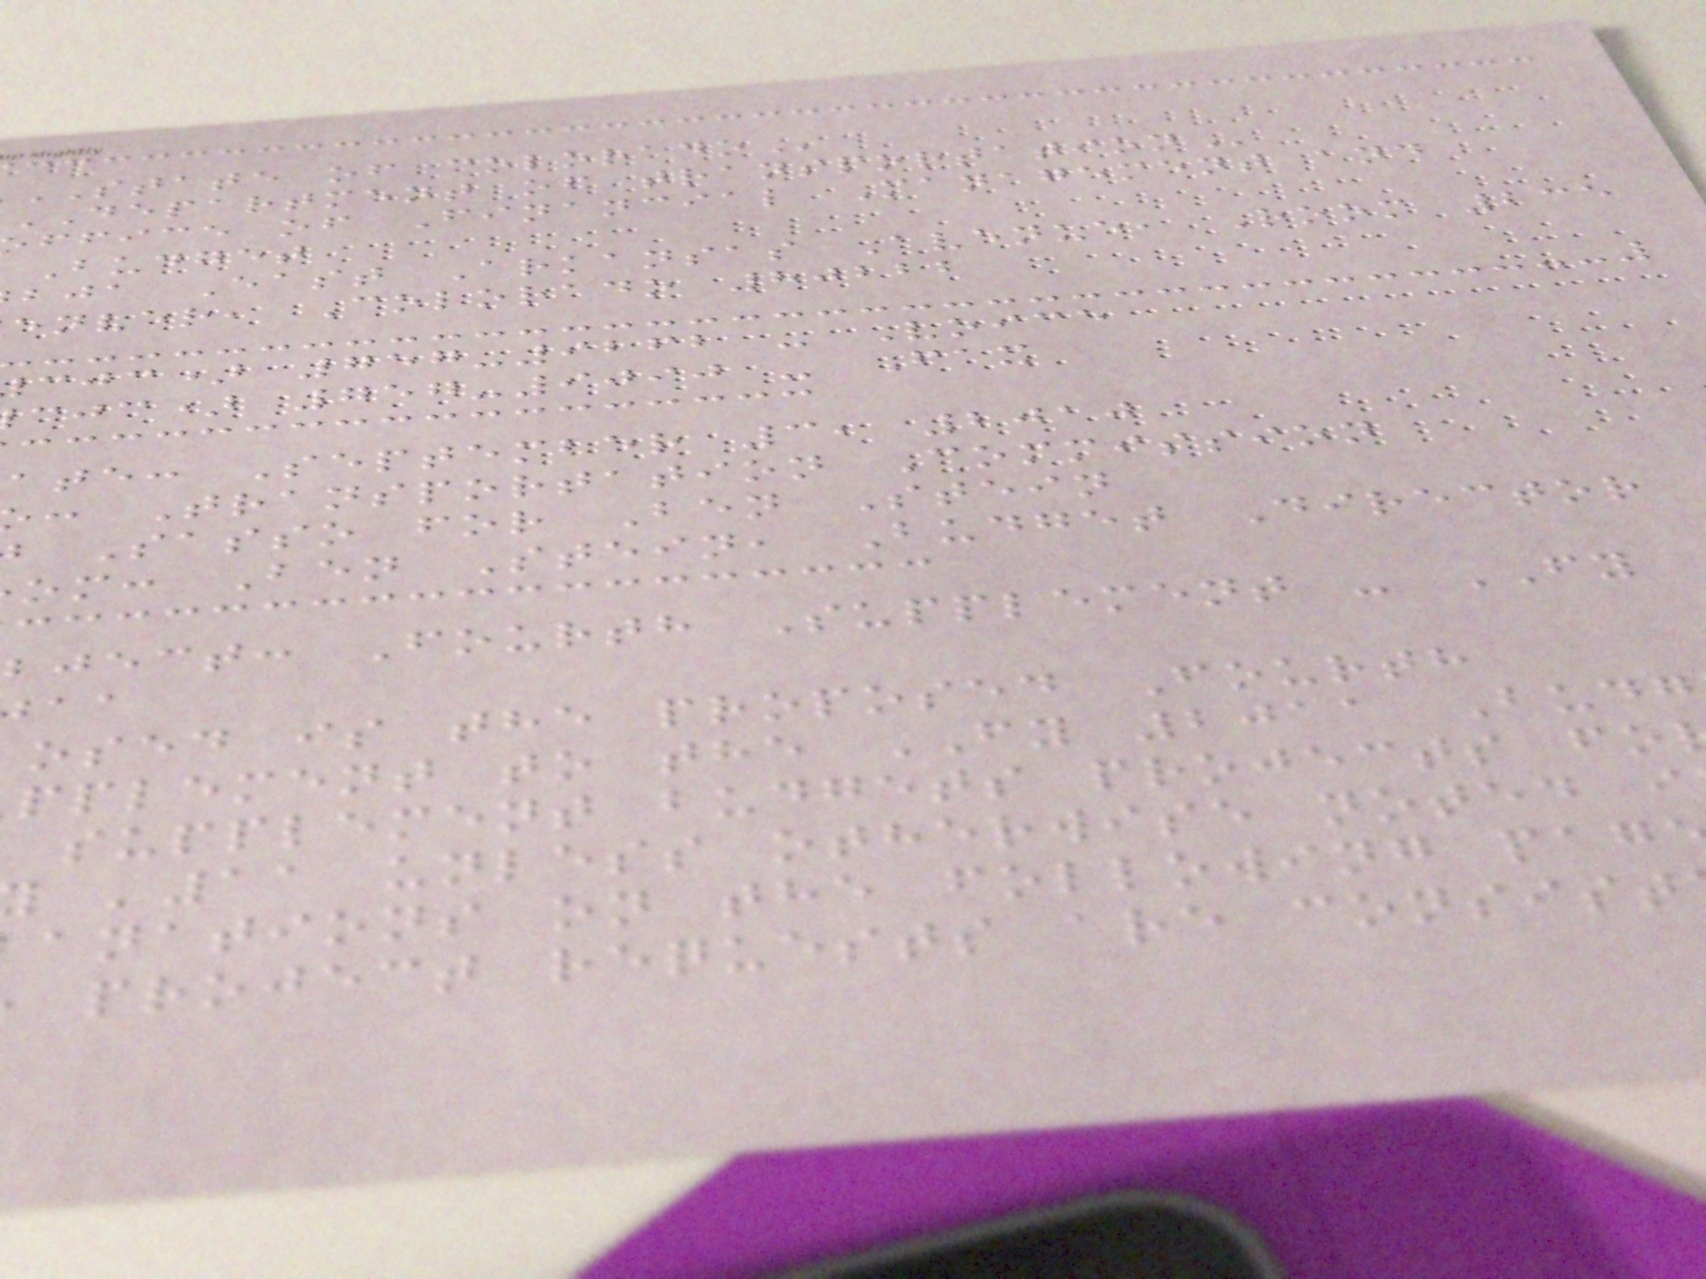STATE of
DEPARTMENT of
ffice of Financial Management and
Budget
bja East Arkansas Avenue, Room 235
enver, Colorado 80222
cjc) 757-9262 - Voice
cjc) 757-9090 - Fax
ate: September 3, 2010
: Transportation Commission
Sasso for Ben Stein
om: Ben Stein, Budget Director
bject: Fourth Supplement - FY
osed is the proposed Fourth
pplement to the FY 2011 Budg
supplement budgets projects fo
'11 unless otherwise noted i
anations on the following pag
project requests are consist
